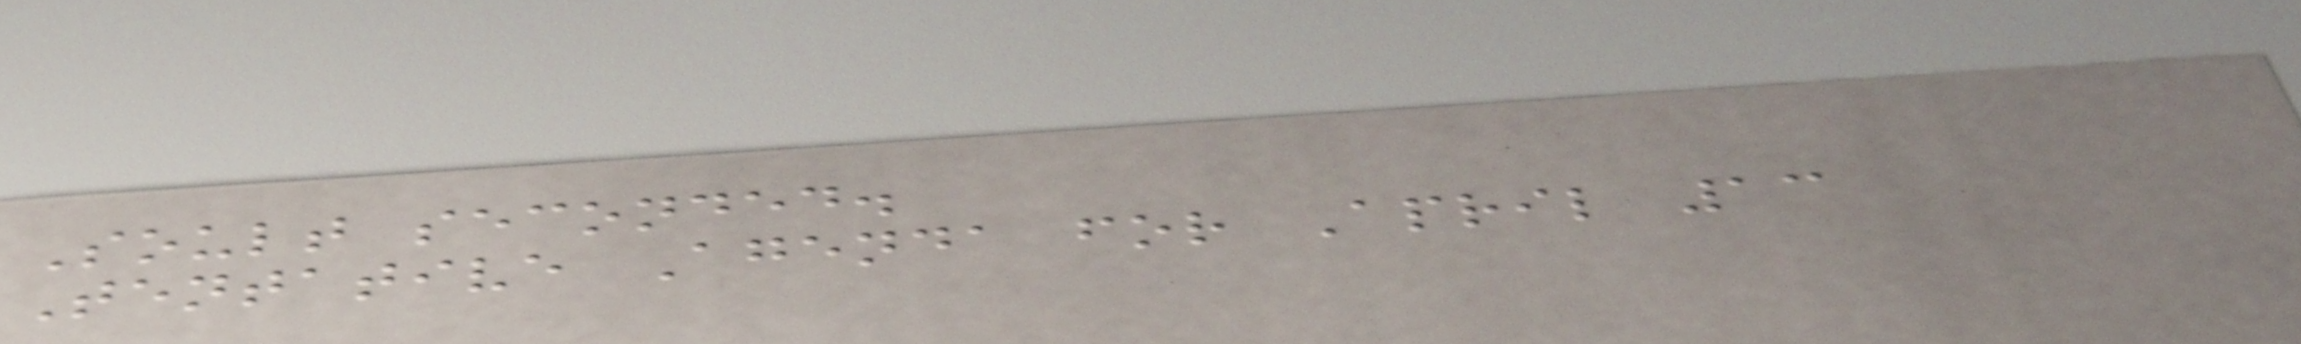Soult seconded.
Tentative Agenda for April 13
